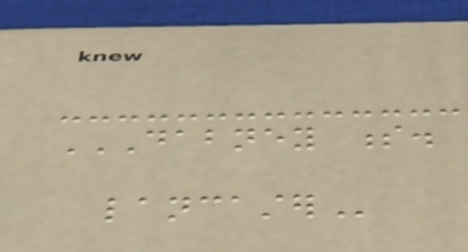DABNEY S.
LANCASTER
